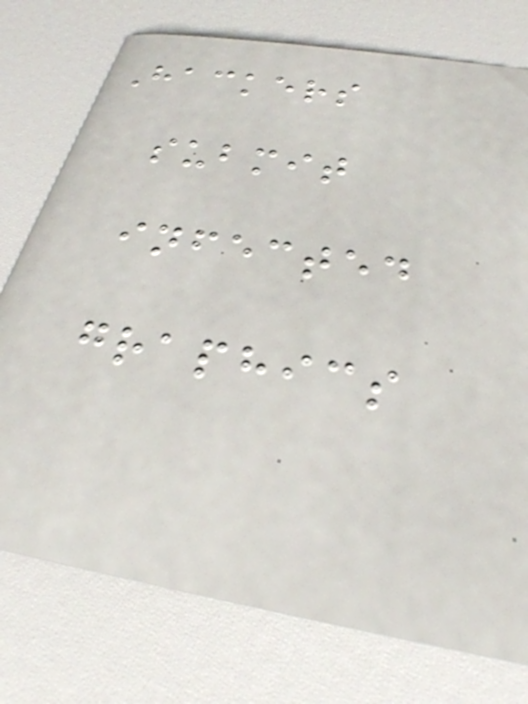Hackers
submit
infected
graphics
